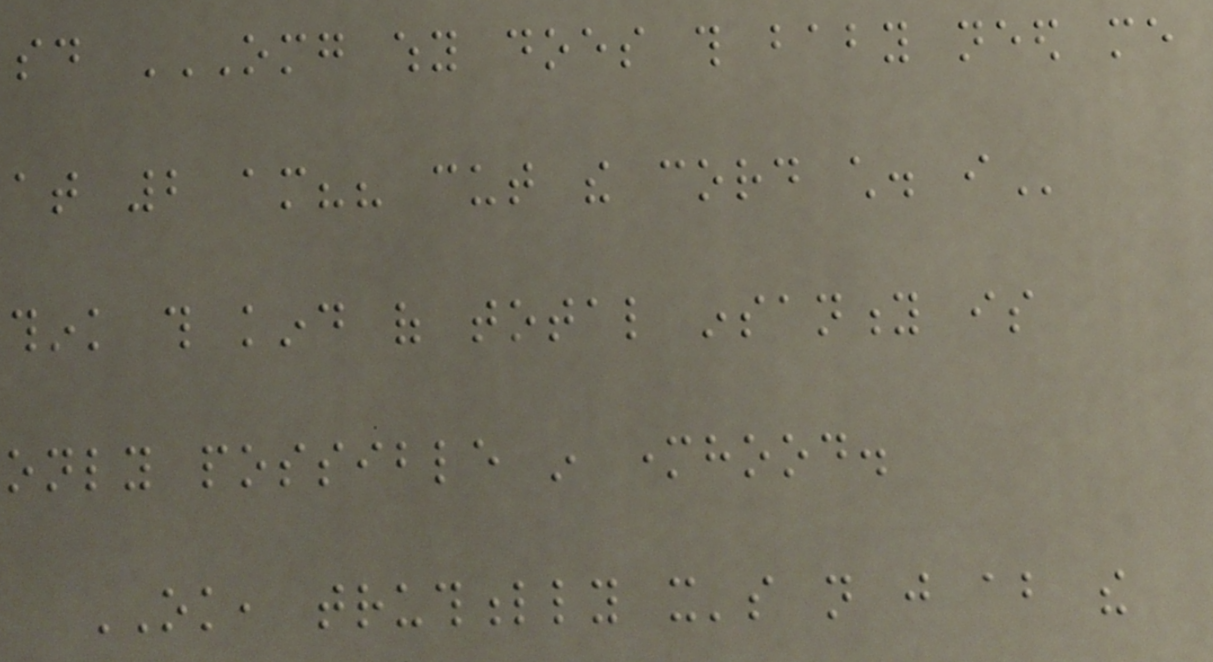said OMG WHY DOES THIS BABY NEED ME
AT 2 AM?? CUT THE CORD CHILD. I
think this kind of total insanity is
only possible in motherhood.
OK, truthfully it's not just about the
